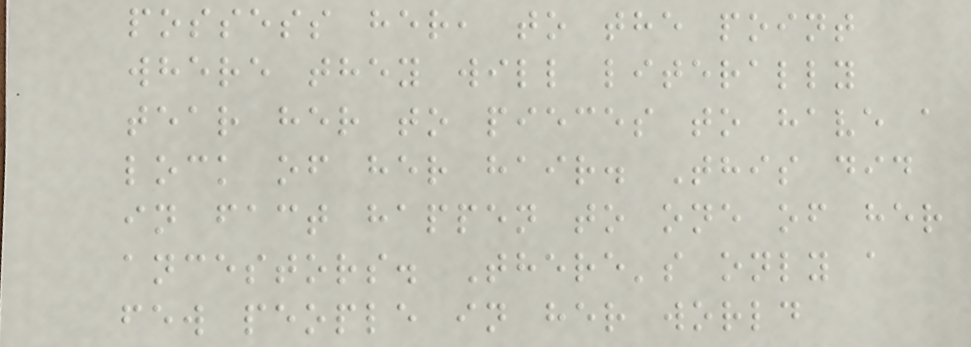possess her, to the point
where they will literally
tear her to pieces to have a
lock of her hair. This did
in fact happen to one of her
ancestors. There's only a
few people in her world
